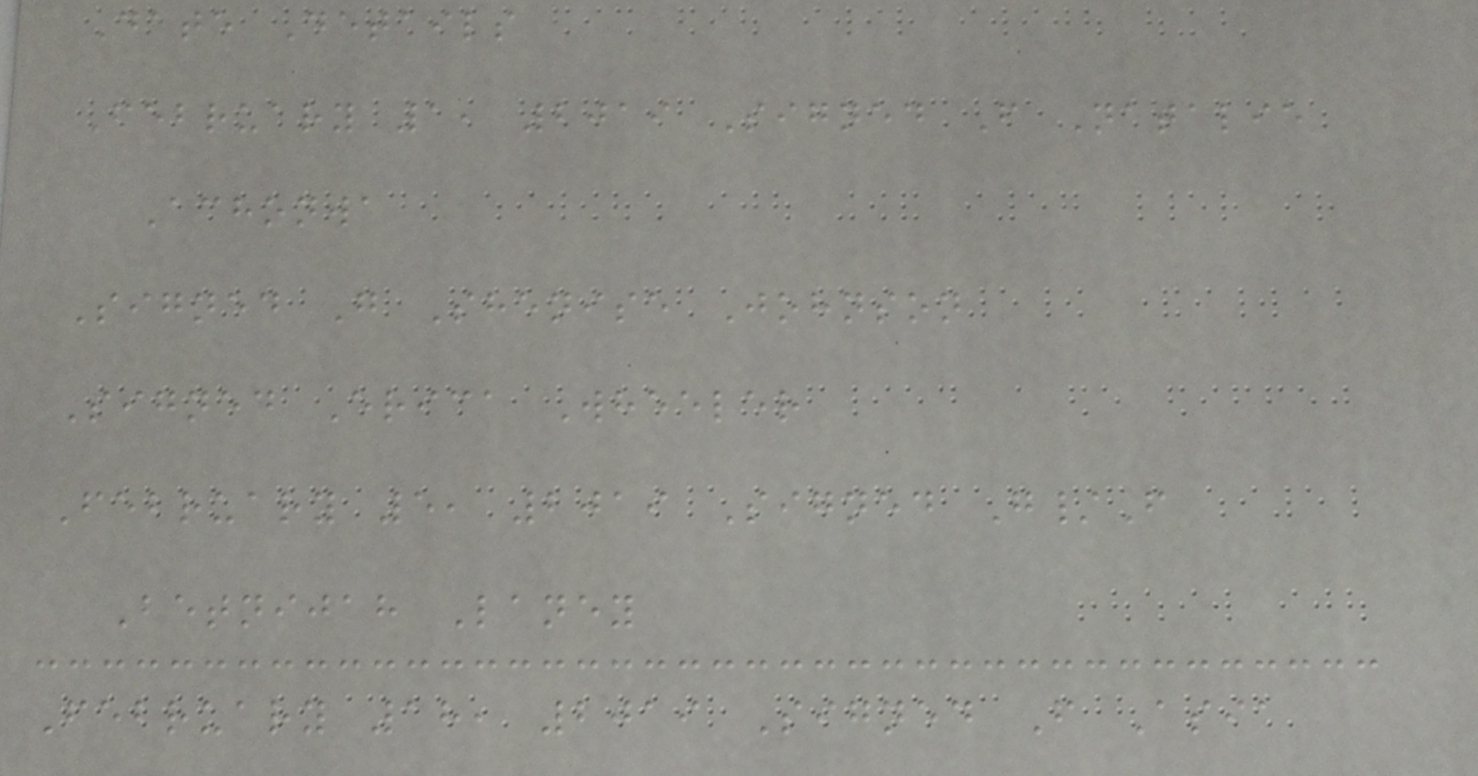Date Details
February 1, 2019 Signed F Natalie
Achonwa
Signed G Shenise Johnson
Signed Erica Wheeler
February 5, 2019 Signed G/F
Betnijah Laney
February 18, 2019 Signed F Asia
